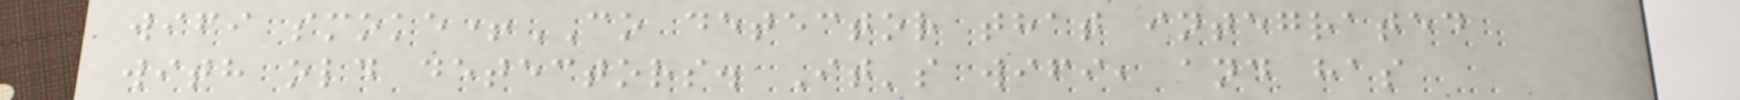wifi smoke+CO detector that integrated
with old detectors. It's wifi, and has
